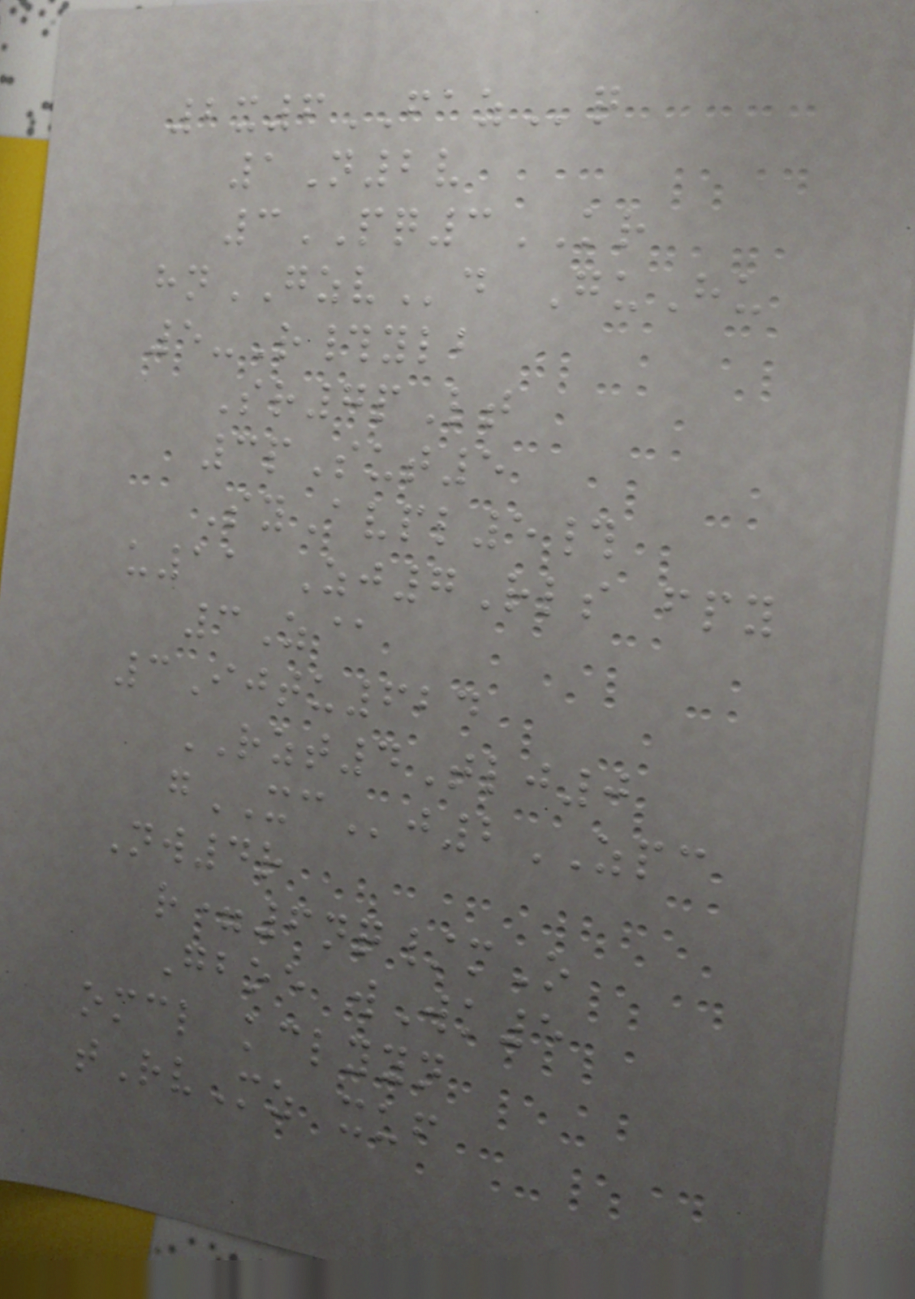2x6FAZq
1N2v
3PQ3KR
hnGZVd GuHu
5-R#ylb
Sr7pLt
3pSut5
SyAvpl5#
u11 Zj7Rls fpy
3Z@
3Ijtu624
RZT4Tlj0
gXCj2ZPC
Nw4r
r=6nq/mO
Gboe wWk5
omcl kclyyn
tRvMz xuf
